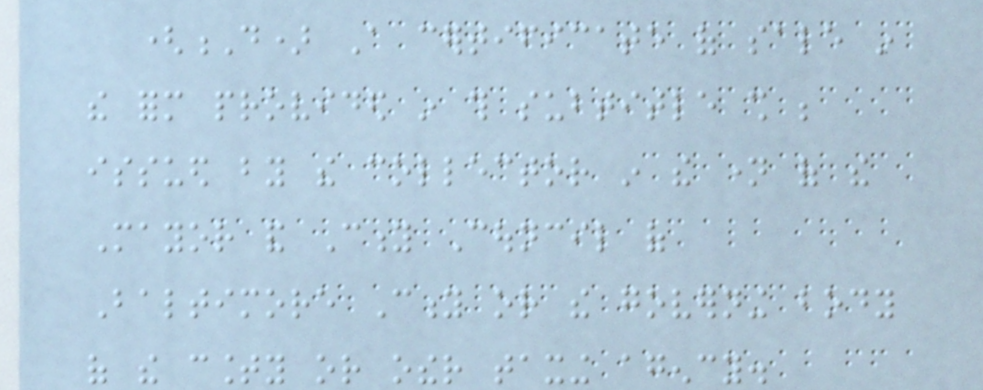(D) A certificate of sale in
the form provided in this subtitle shall be
issued by the collector in the name of the
Mayor and City Council of
Baltimore City or the governing body
of the county or other taxing agency.
